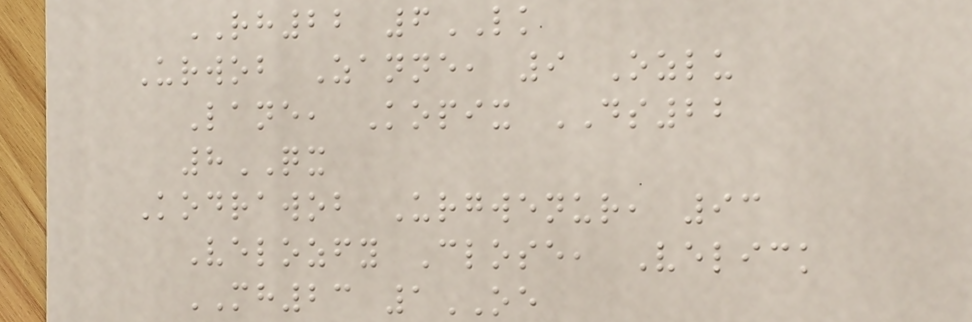RH22 6LK
Urwob Zanne, 9 Ozlu
Lane, Kopix DS22
8QX
Kodrawob Urgwenur, 93
Velozfy Close, Velick
MH23 1OE
